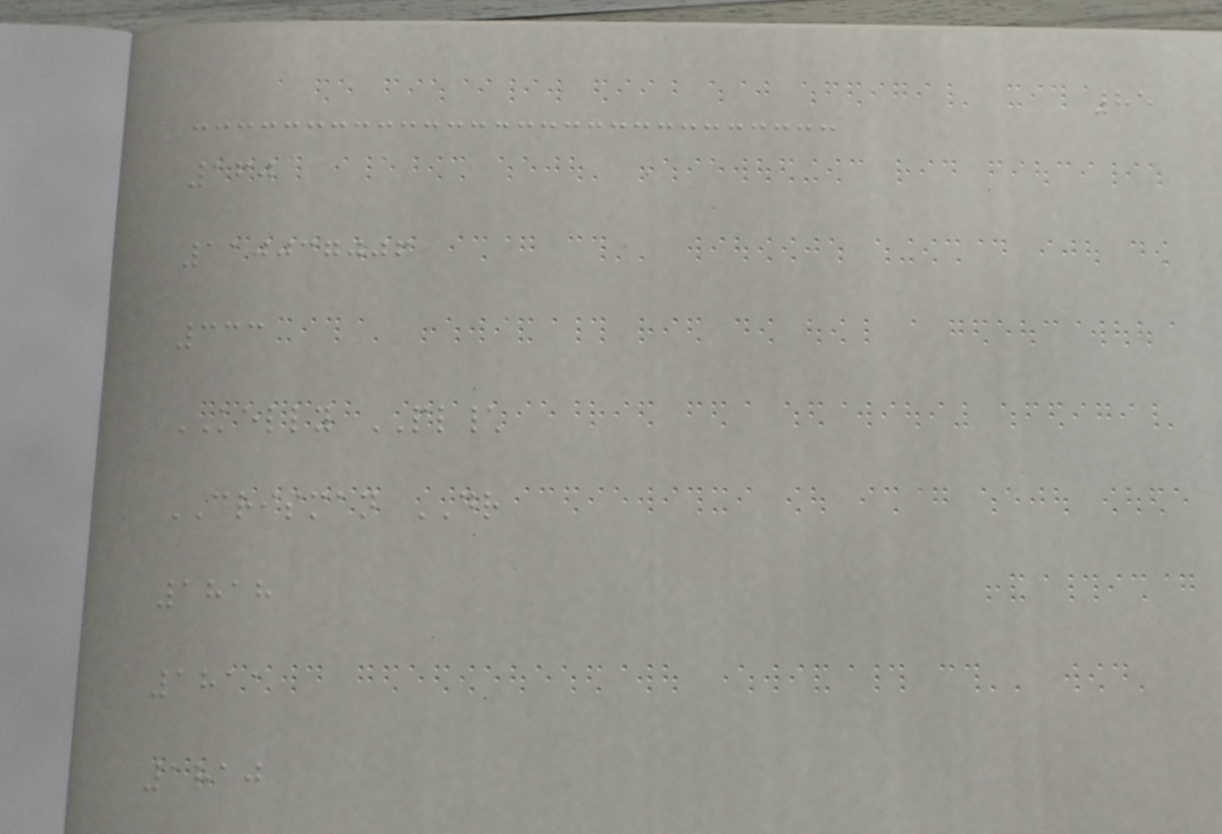85
160
110037006
333
KELLY PL\
CRISMAN DR
1818
1811
1810
